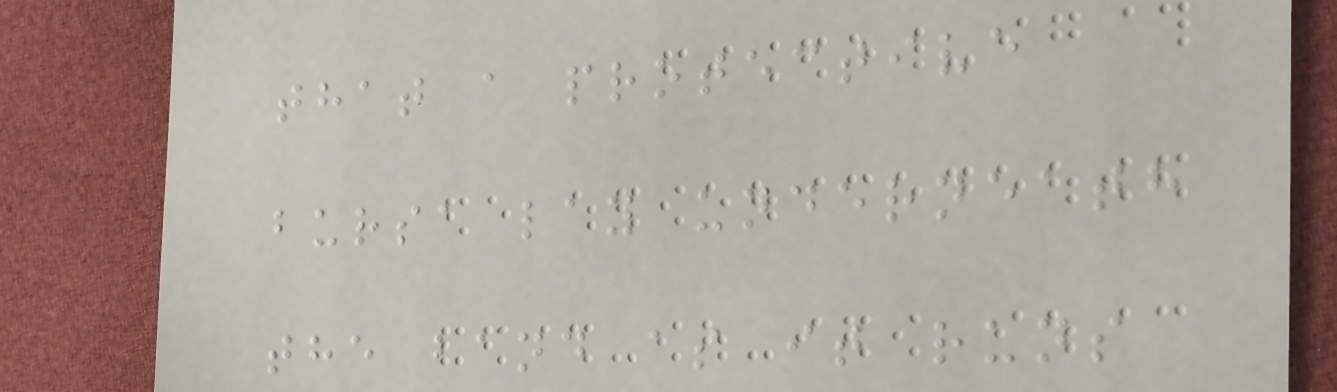that a protective
bursa lay underneath
the band as it runs
